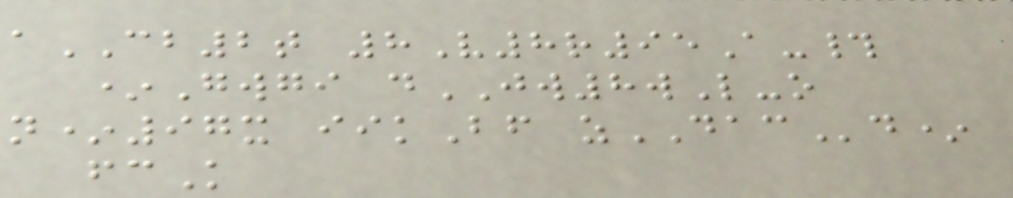aCB2t 8V8r95A-#
*Gwgi dJW8wL-o
n*97x iikBf zDACd*
fcK
